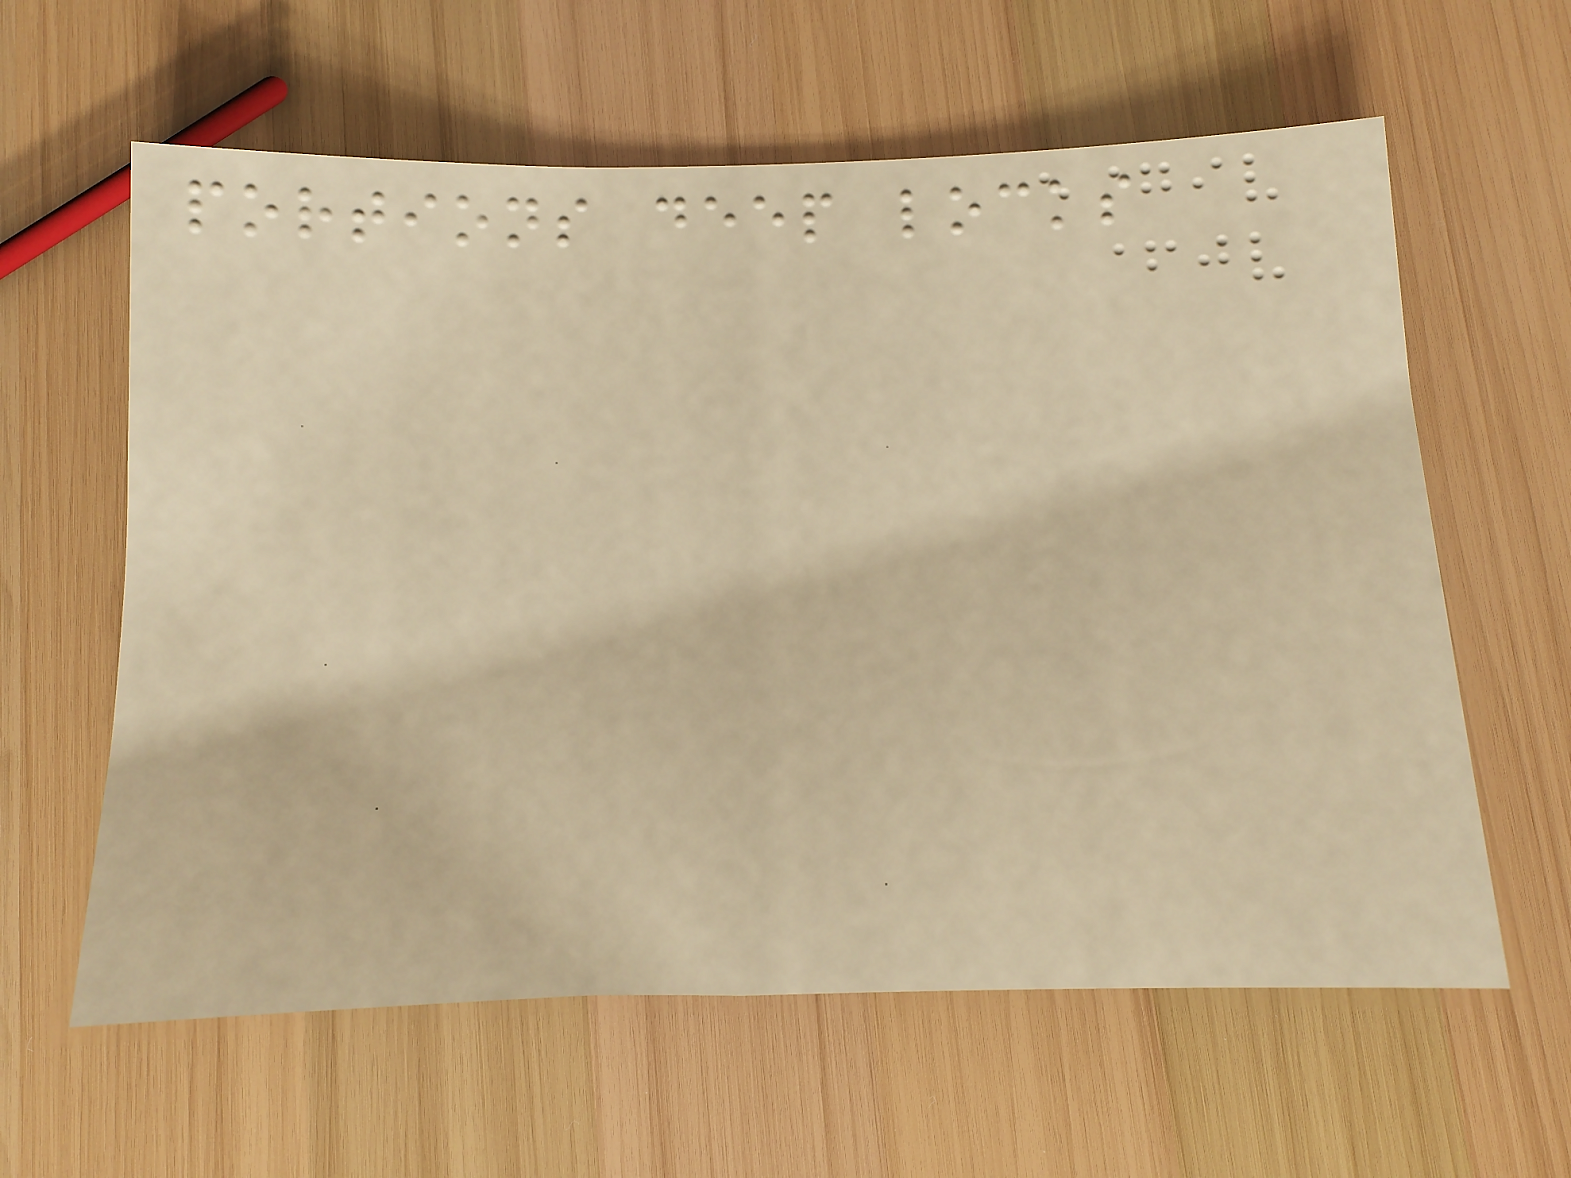portions deep locks
